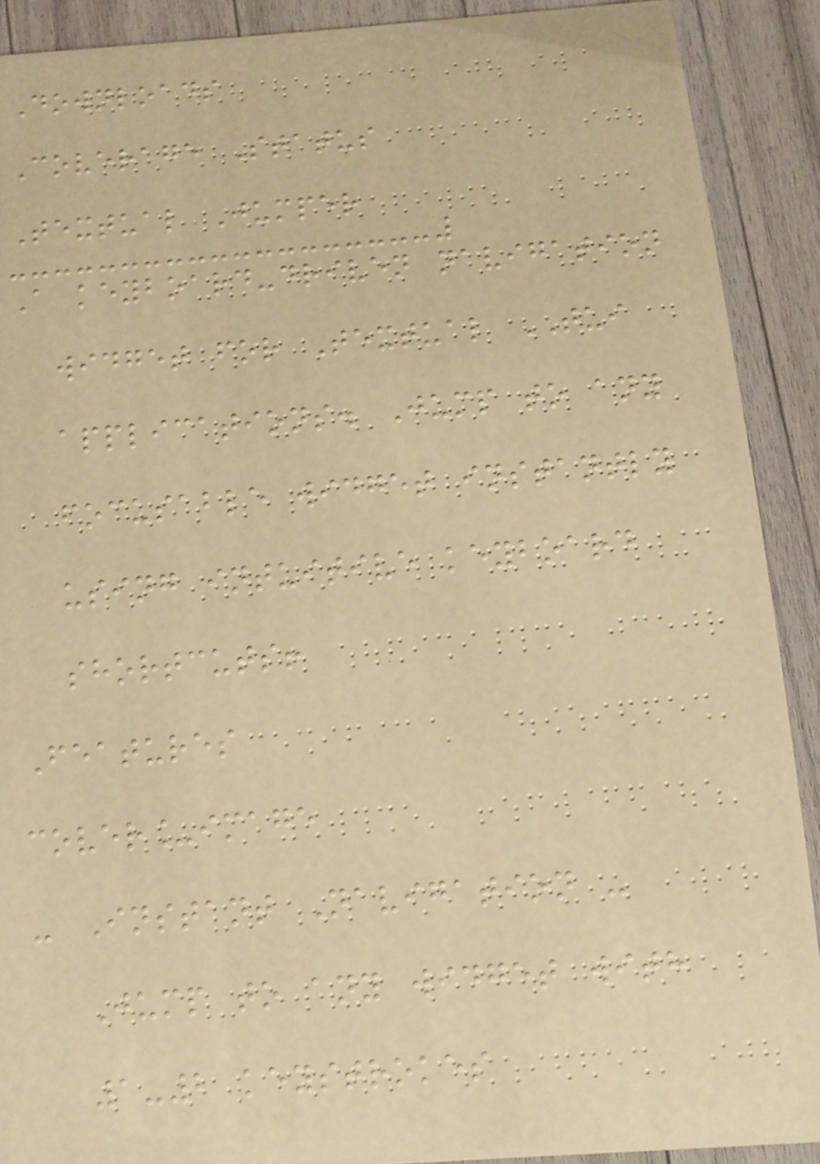Downloads
Coverage Status
Textual Jumper
A keyboard-driven navigation
widget for Textual TUI
applications. Jump to any
focusable widget instantly
using intuitive keyboard
shortcuts!
Features
cover_image
- Instant Navigation -
Jump to any widget with
1-2 keystrokes
